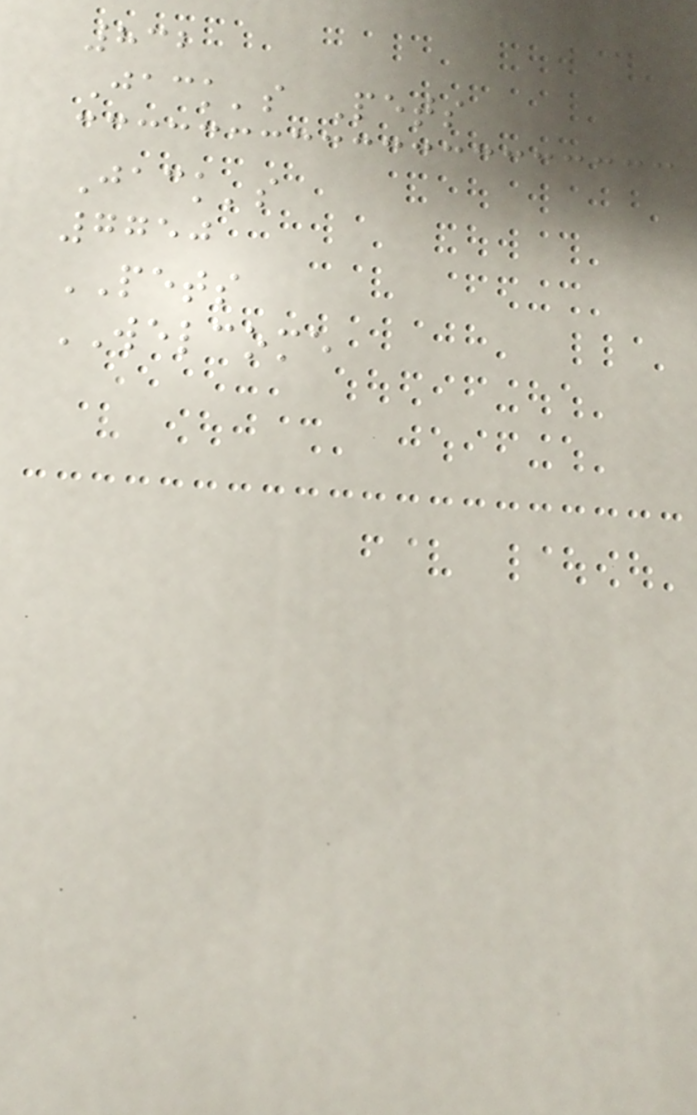832
Jack's Pets
Jack's
7750
PETS
WELCOME
